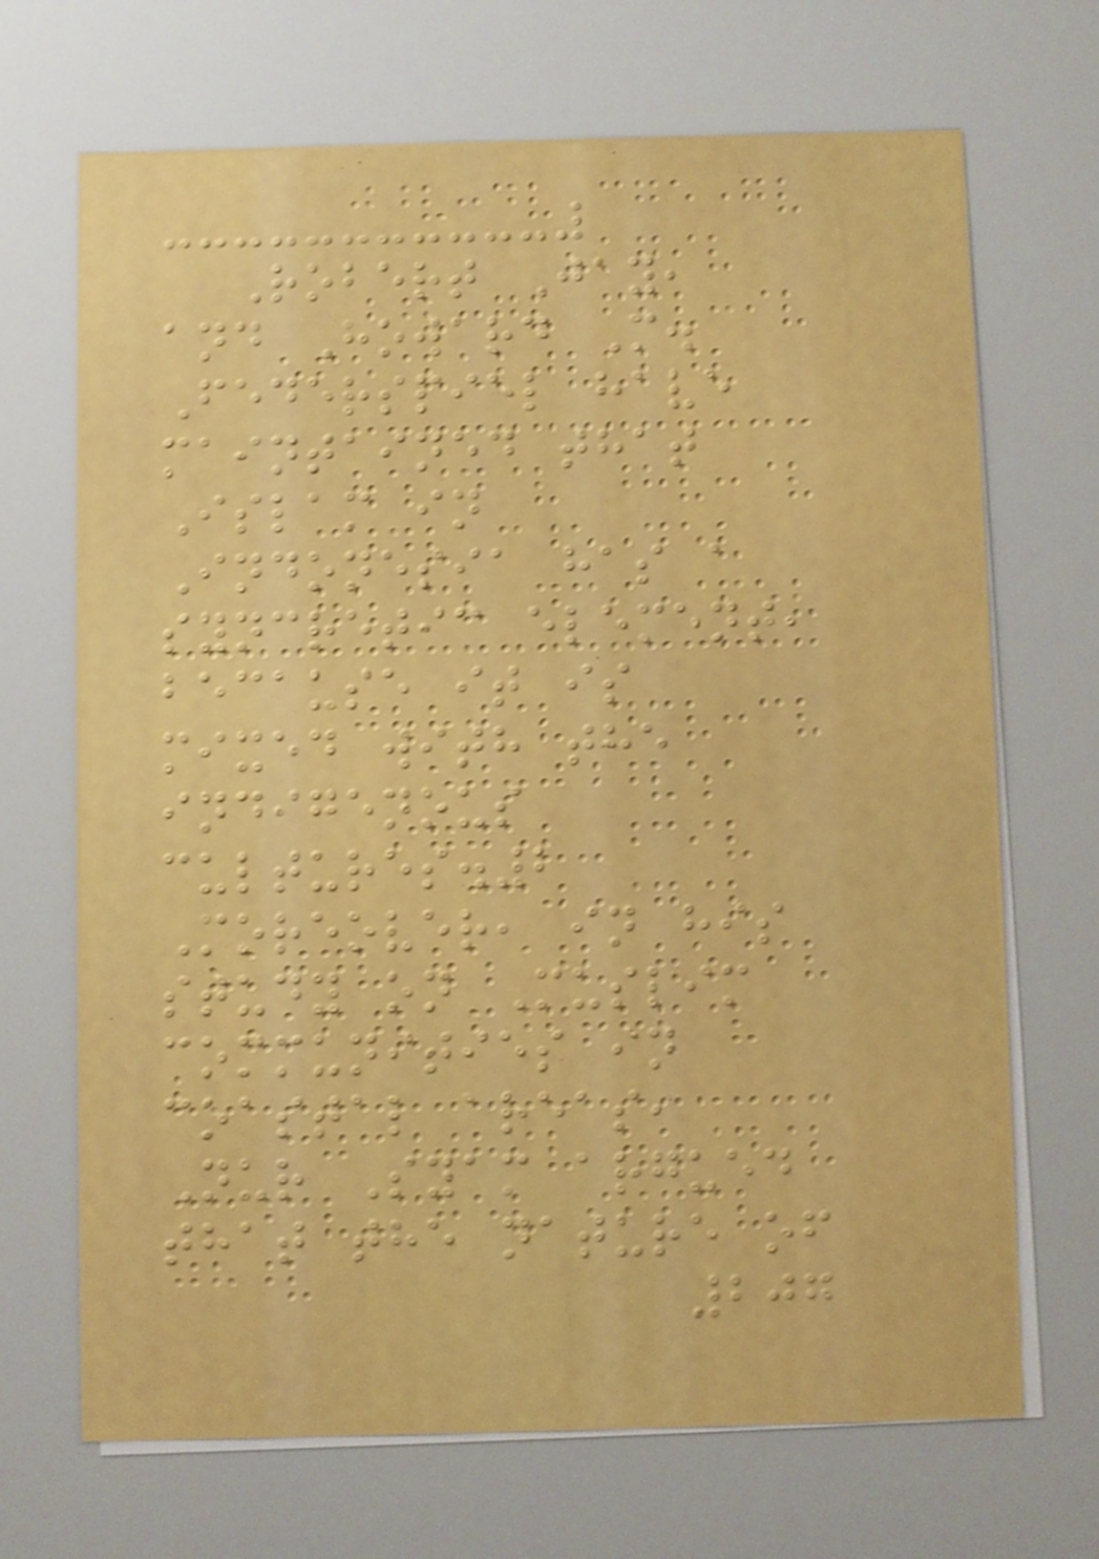Robert Jay,
and Howard M.
Federspiel have
maintained that
Islam in
Indonesia has a
syncretic element,
because it is
mixed with the
indigenous
cultures.2
Moreover, in his
study on Muslim
communities in
coastal areas,
Nur Syam argued
that the nature of
207
